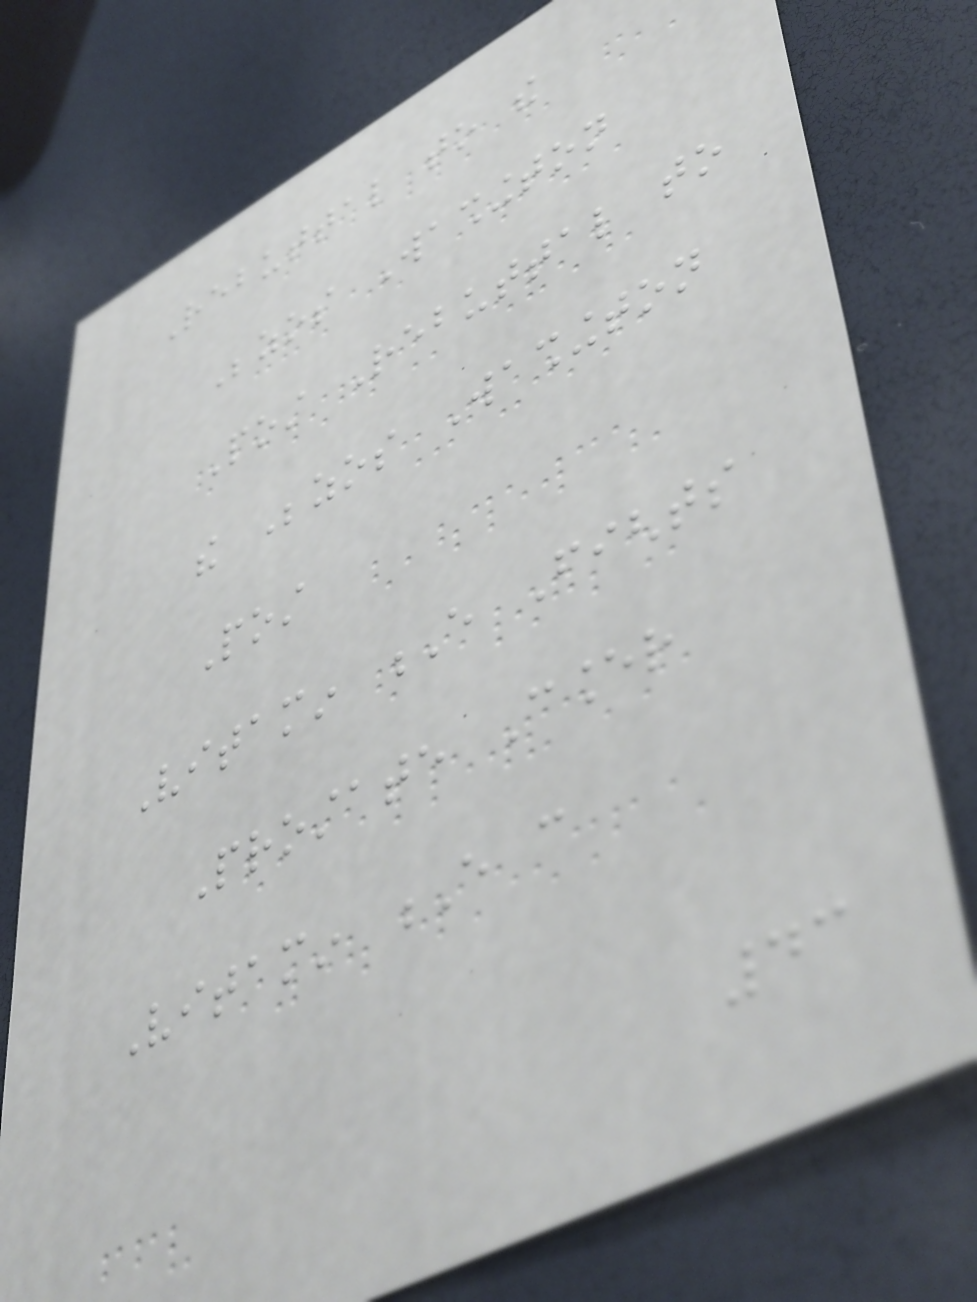Rebuttal to the
Bezos Washington
Post Rebuttal to
the Bezos Washington
Post
Vitamin E Fights
Prostate Cancer
Vitamin E can
43
